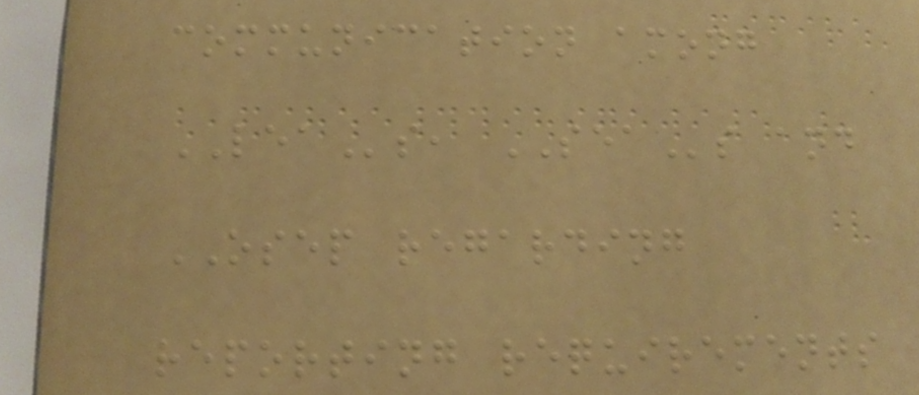communication among
LEAs, SEAs and
OSEP regarding
reporting requirements
